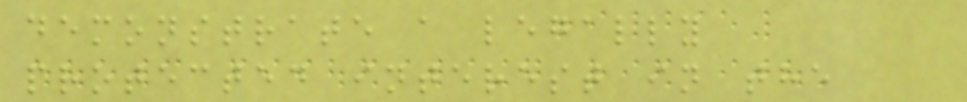demonstrate a legally
protected interest in the
